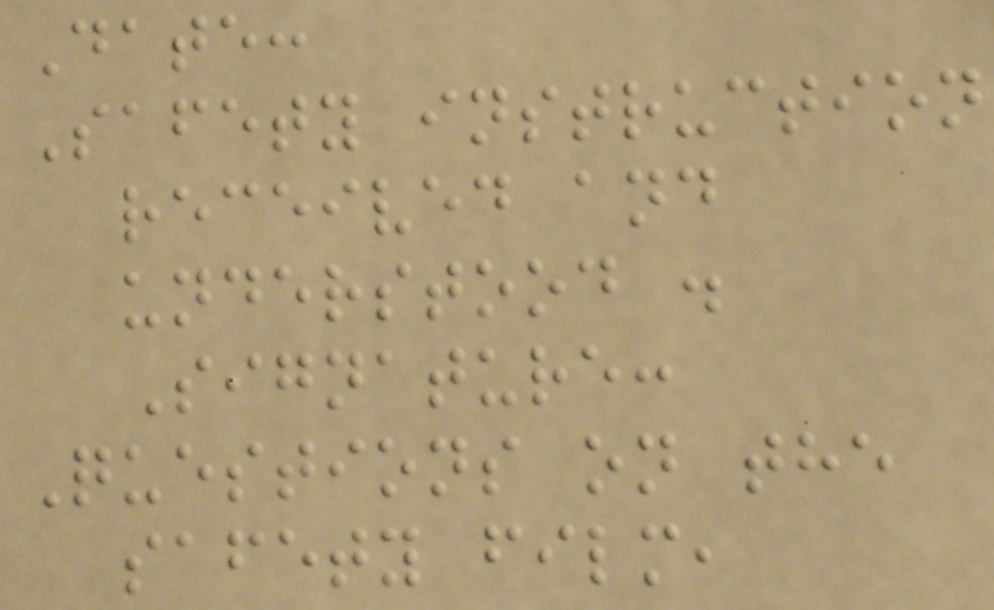Date:
Safety instruction
received and
understood .
Signature:
Questions on the
safety film,
